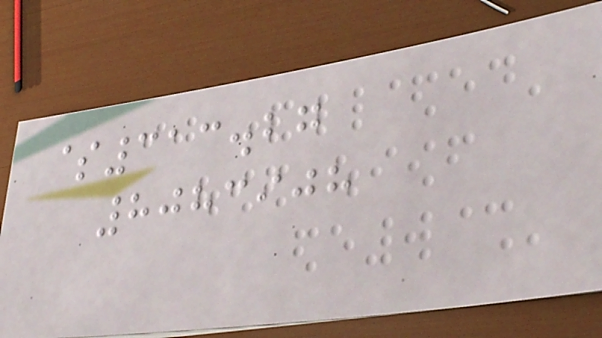$313.27
8083908
